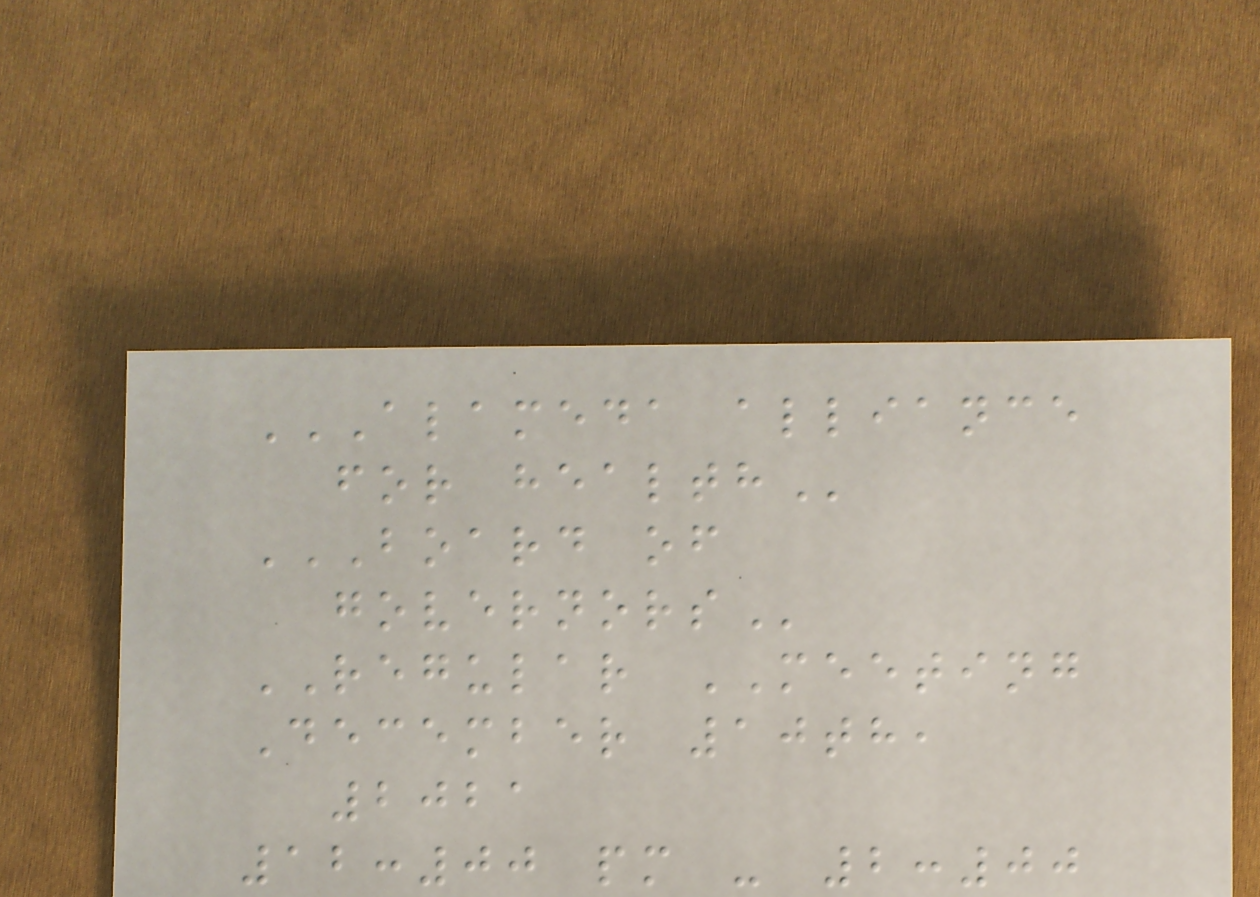ALAMEDA ALLIANCE
FOR HEALTH
BOARD OF
GOVERNORS
REGULAR MEETING
December 10th,
2021
12:00 pm - 2:00
